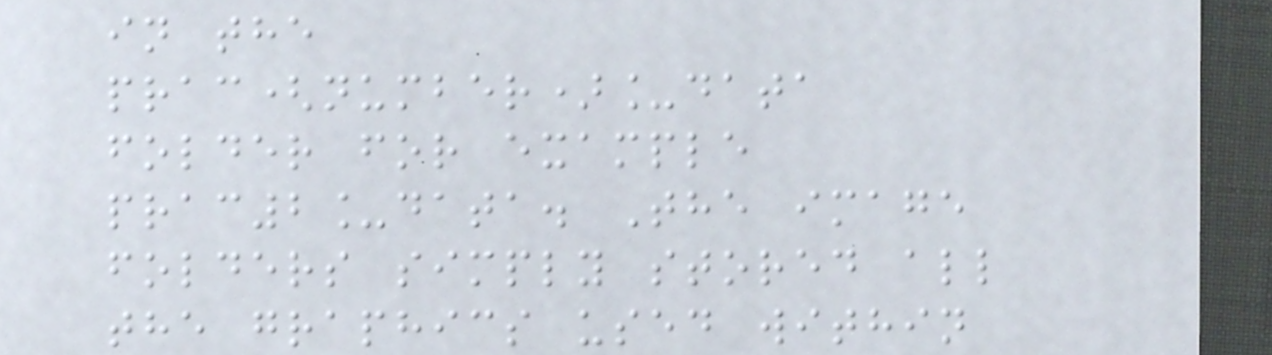in the
prac(number)_data
folder for example
prac2_data. The image
folders simply stored all
the graphics used within
